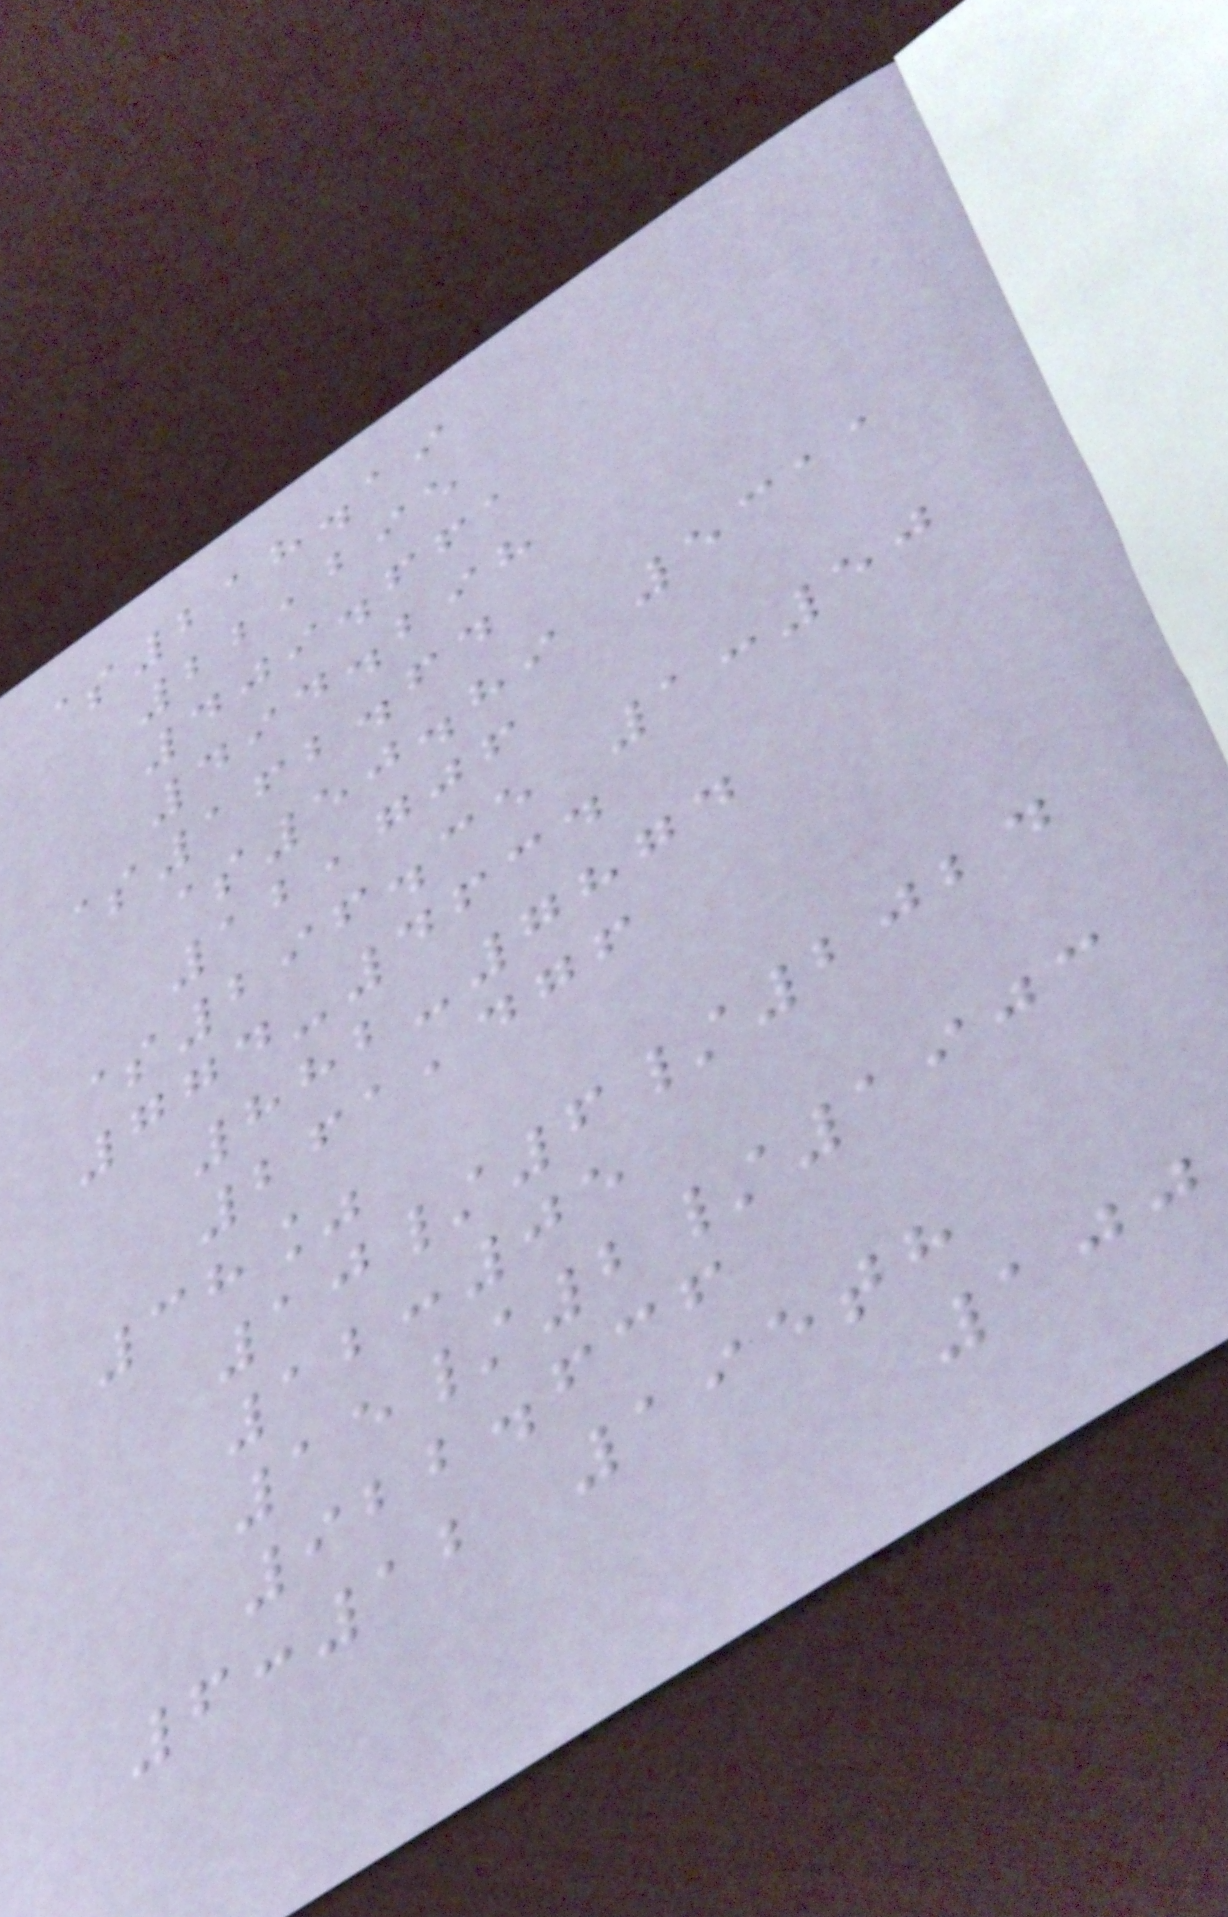$218.19
22,295
409.661
494.298
$162.64
$50.89 5311
12,706
$296.35 1:50
774-4634
882-7874
261,476
38%
10/6/2024
12:05
15/2/1903
922.636
6:12 195th
100
